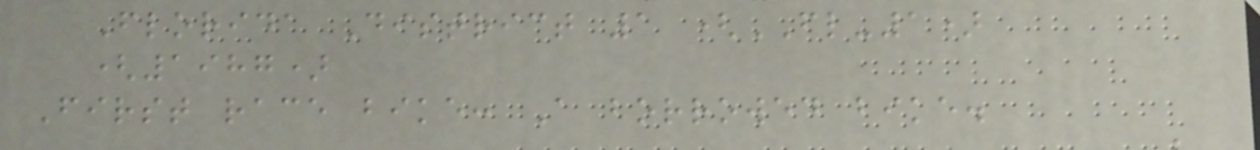Florida District 1 (FL-1)
(1987)
First race bike: A borrowed bike.
